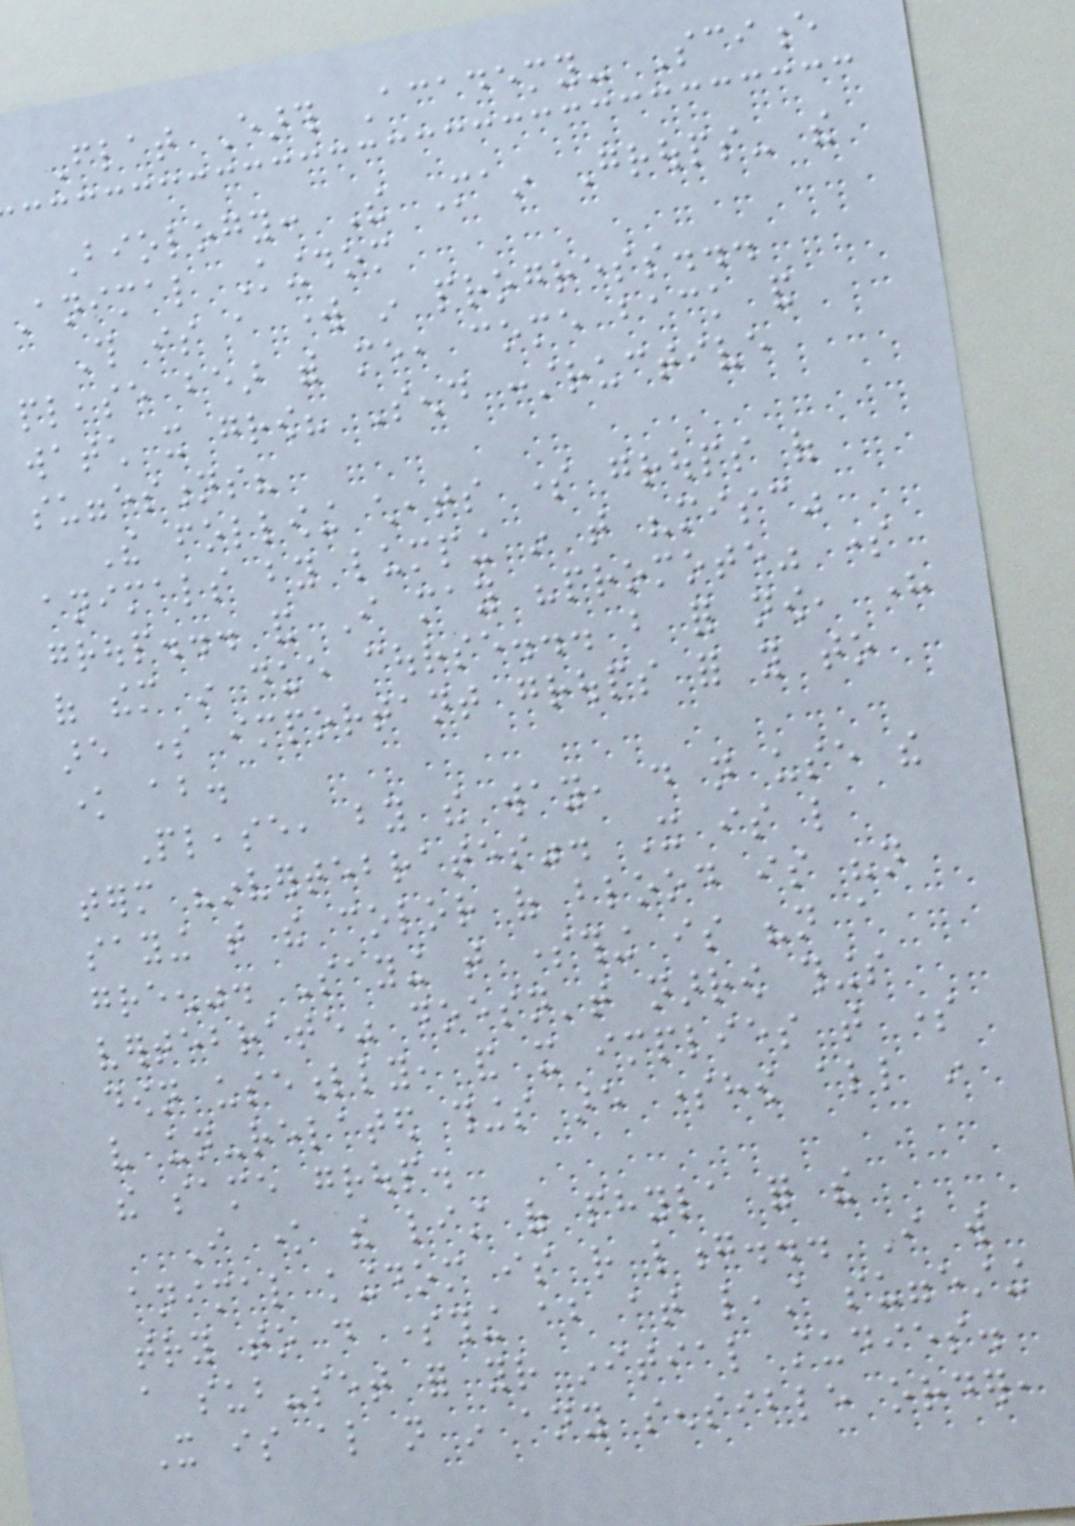Flat Earth Academy- Science
Biology: The Main Groups- the
Animal Kingdom
This is a work in progress...
please bear with me, come back and
watch it grow? Send constructive
suggestions?
The following cheats some groups of
animals by lumping in that "misc"
group... and I may "promote" some
of them in due course... but for now, here
are some important groups for you to
know about.
Please, by the way, do not use the
term "invertebrates". It is like
saying that the color of blood is "not
green". Saying that something is "not a
vertebrate" doesn't narrow things
down usefully, and it implies that some
very un-related things are somehow all in
the same group.
I know the list of phyla for the
animal kingdom is rather long... I will
try to do something about at least suggesting
a sub-set for your initial studies.
It is also not in any sensible order,
